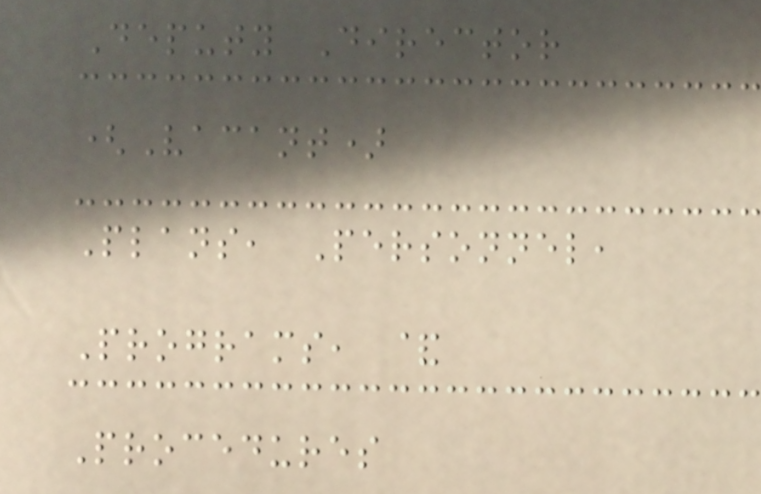Deputy Director
(Vacant)
Plans, Personnel,
Programs, &
Procedures
